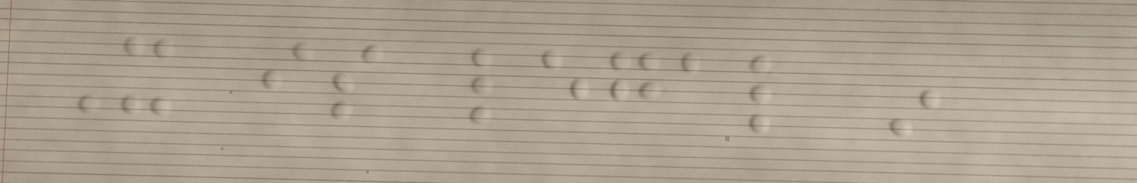It is legal in
